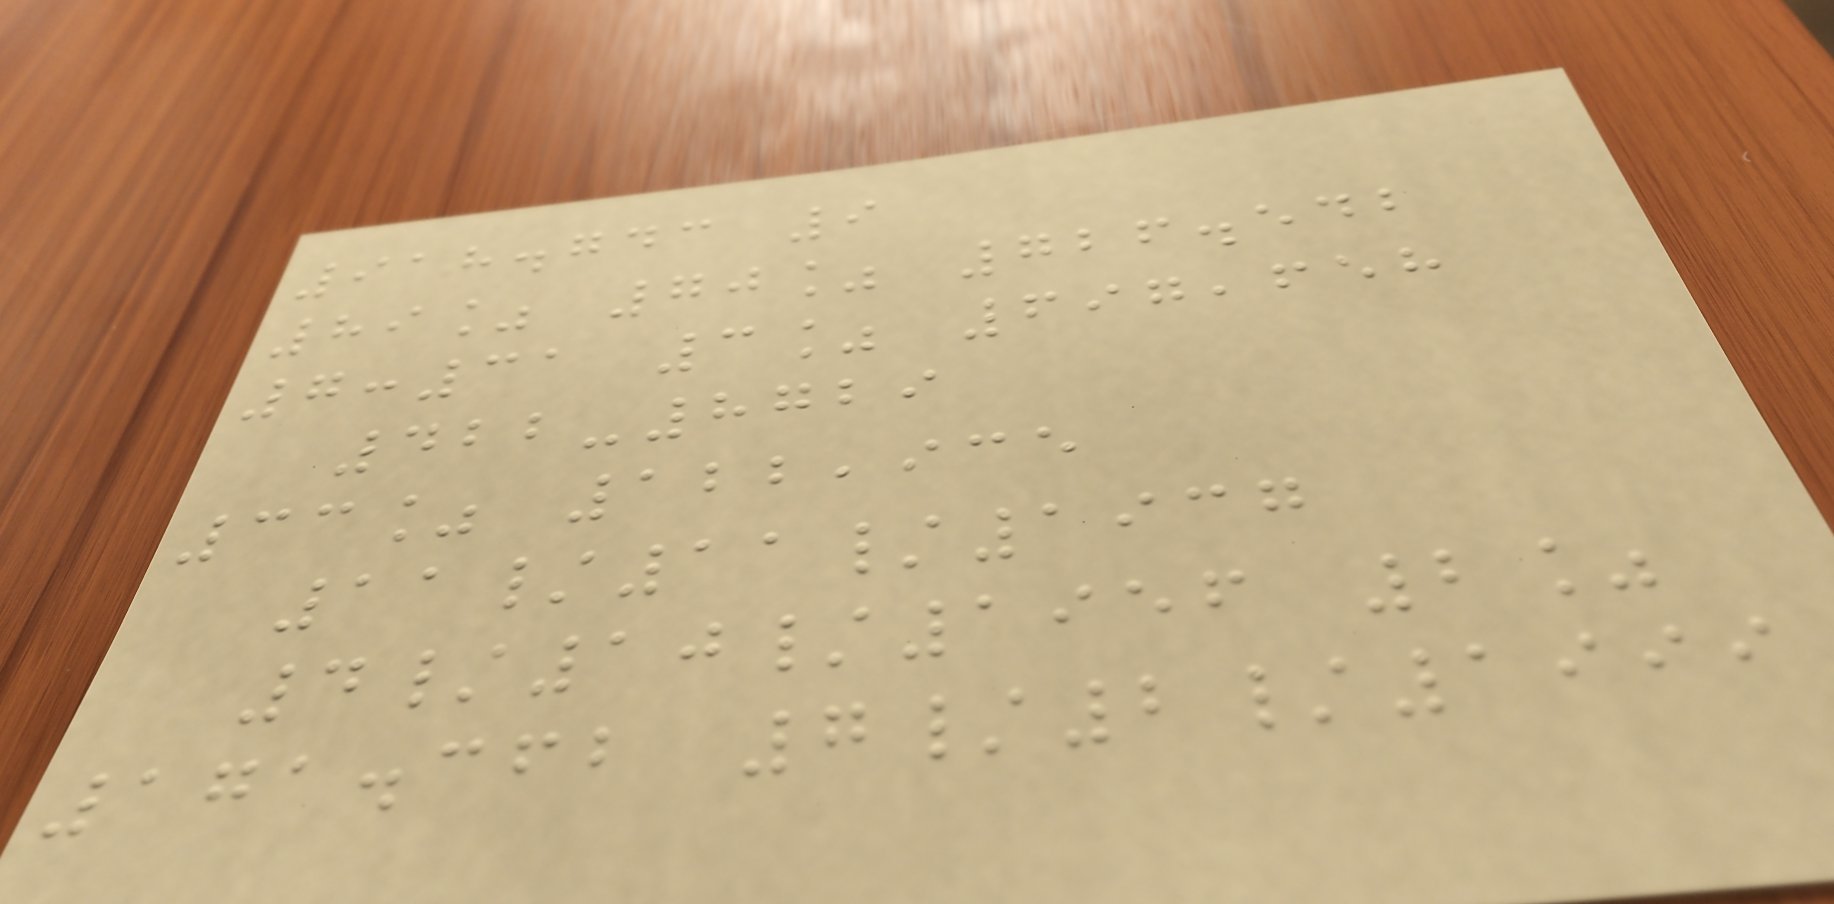918.743 9
89% 70% 726.542
7:31 3% 697,658
422-8729
33% 122,935
11/11/1937
4/10/1956 2%
171.362 7/2/1999
